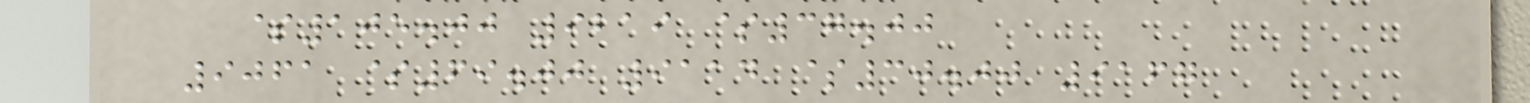$105.00 9219 $37.00
9061 $69.00 9114 $30.00 9167
